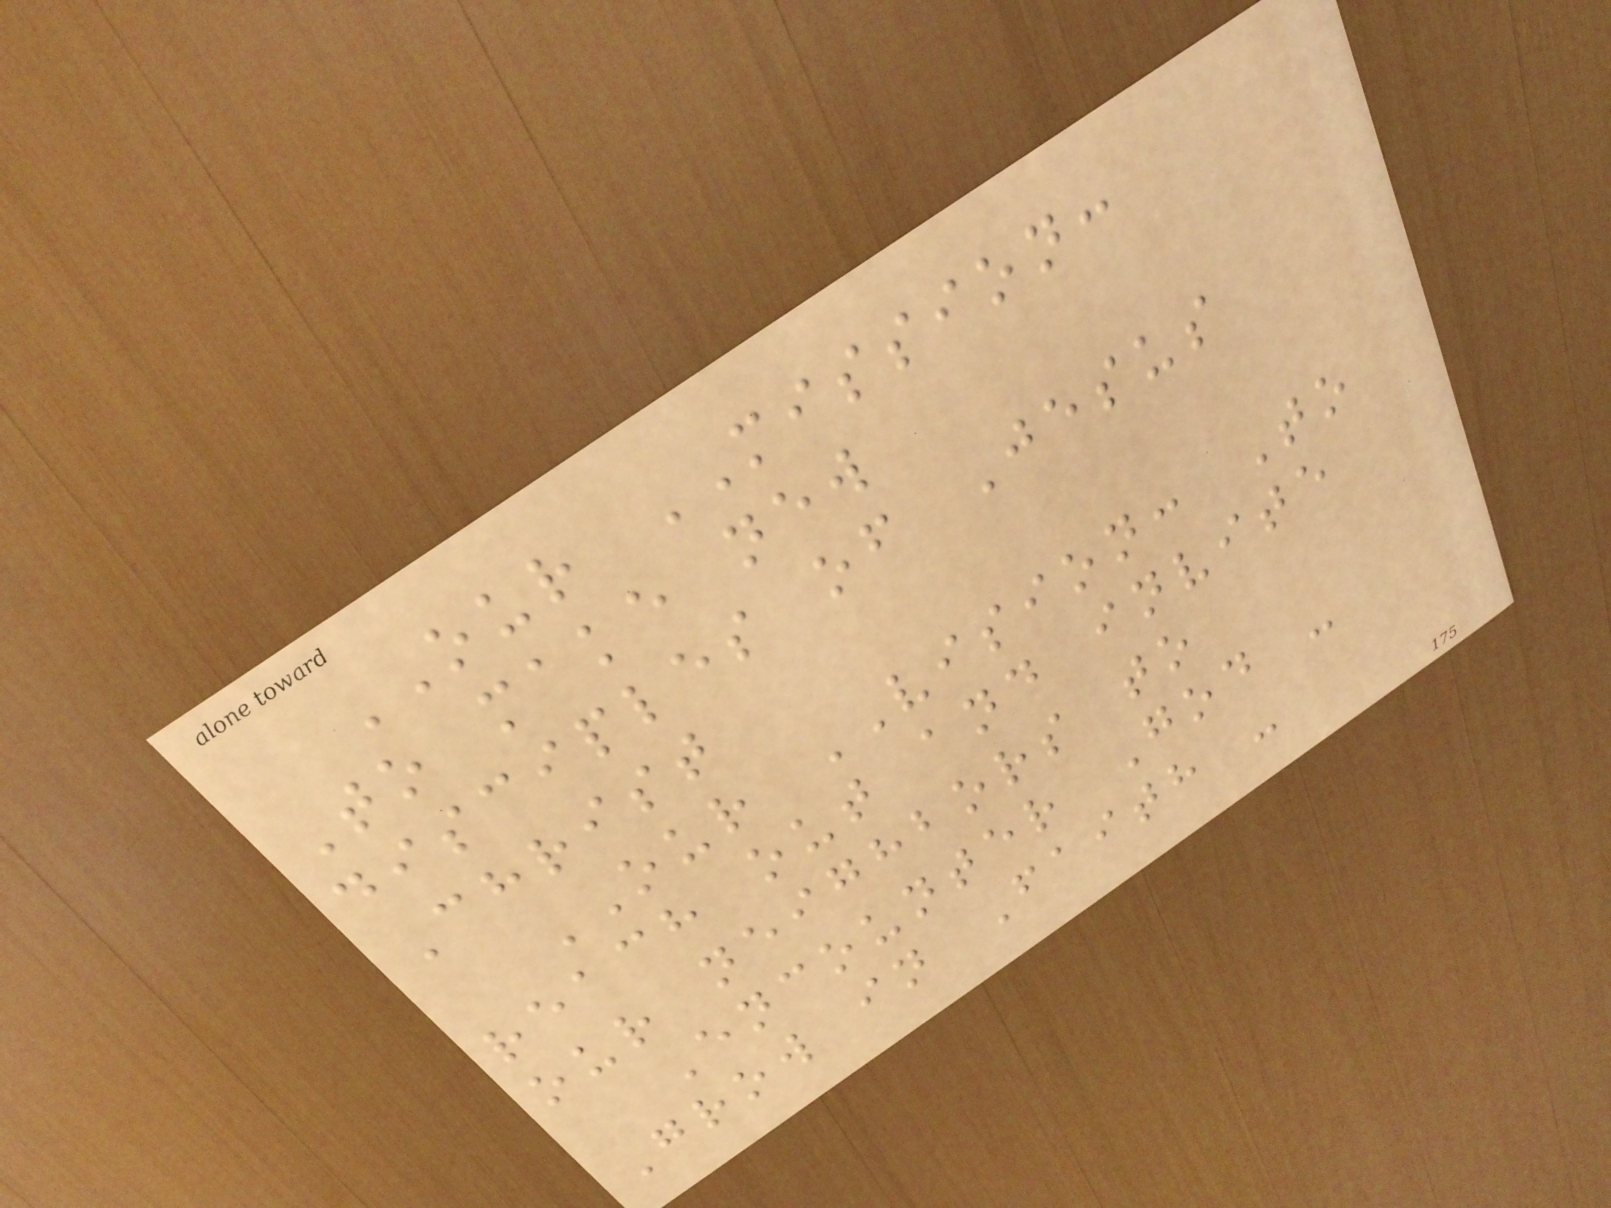OUR MISSION:
To make new
disciples of Jesus
Christ
OUR VISION: To
reach out and invite
our neighbors to
Encounter God -
Grow in Faith -
